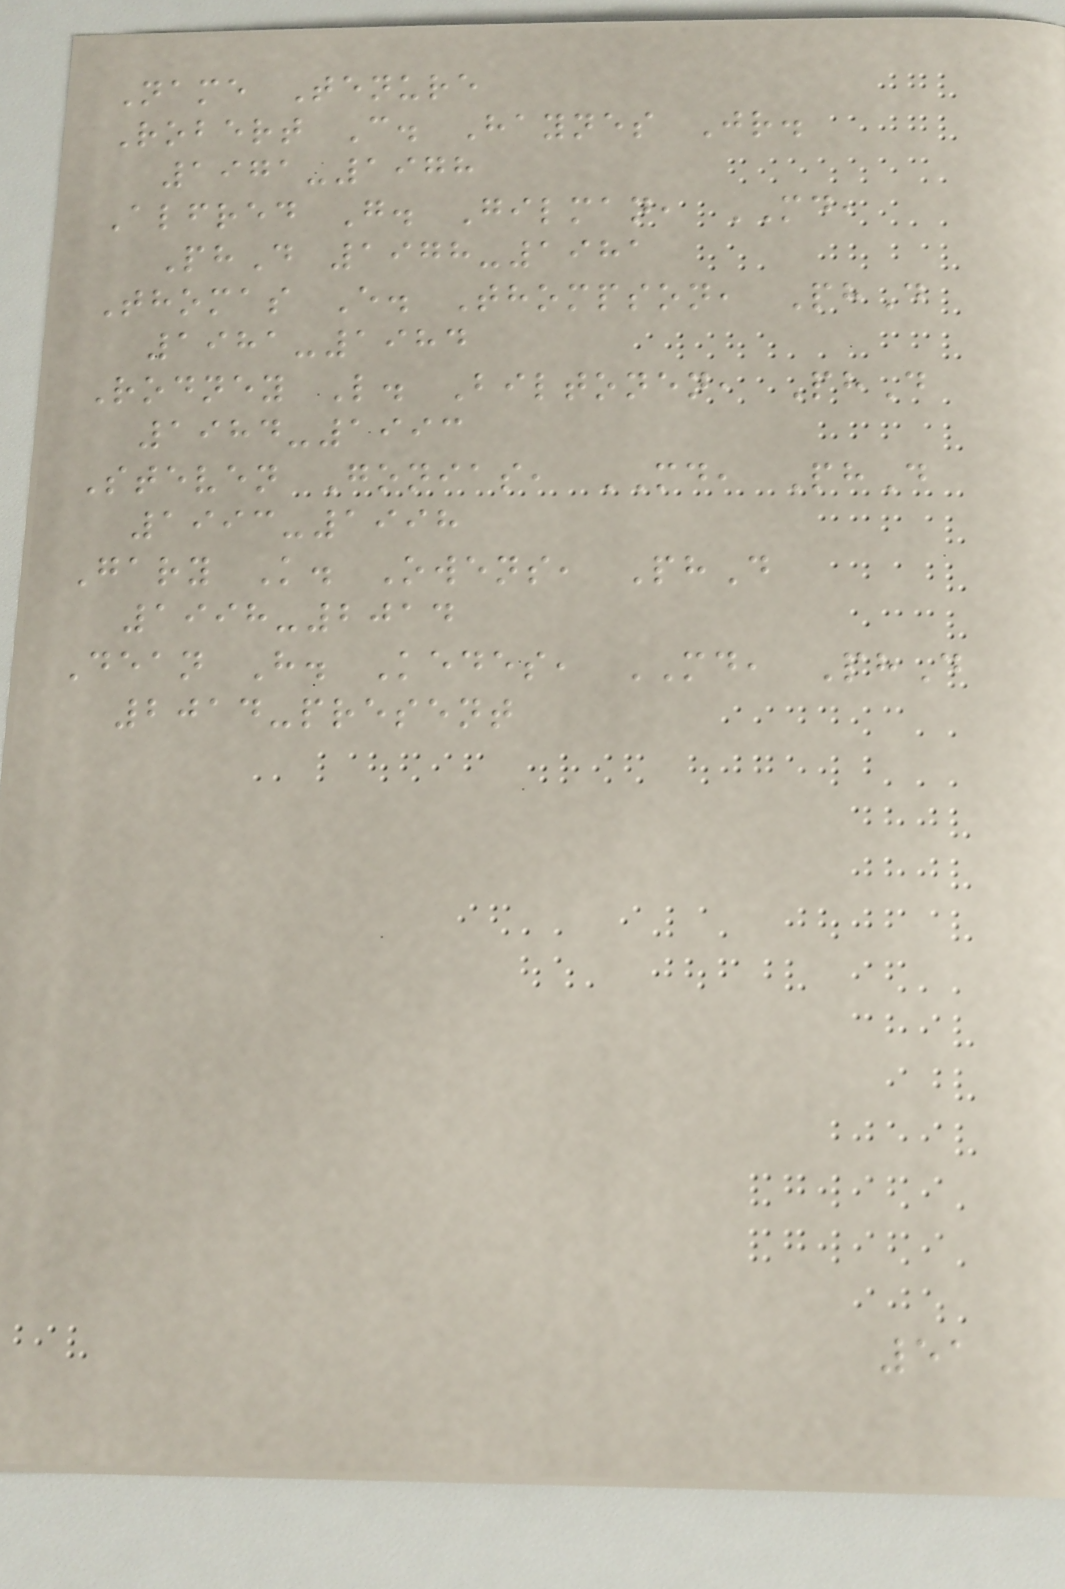Name Tenure
Robert C. Haynes Jr.
1971-1978
Alfred G. Gilman, MD,
PhD 1978-1981
Thomas E. Thompson, PhD
1981-1984
Rodney L. Biltonen, PhD
1984-1993
Steven Gonias, MD, PhD
1993-1998
Gary K. Owens, PhD
1998-2014
Dean H. Kedes, MD, PhD
2014-present
51
